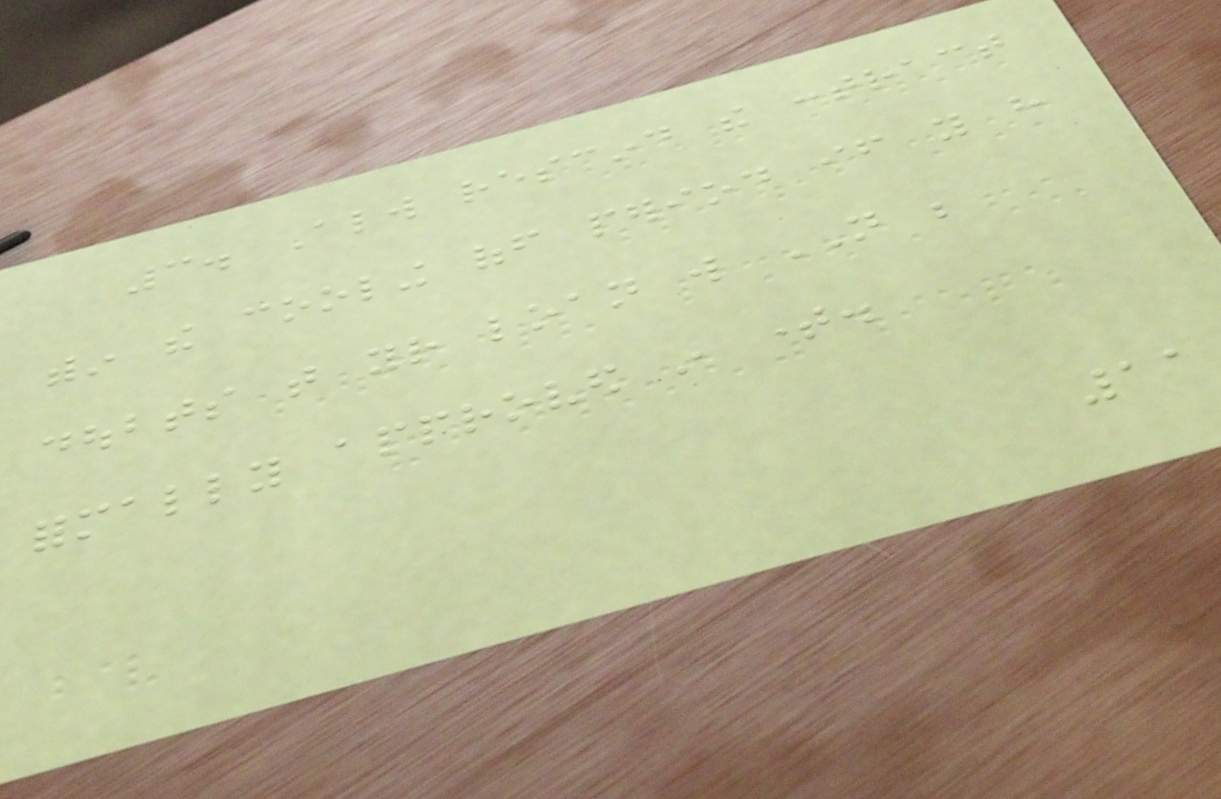3. Always rescind the contract
within the cooling off period if you have
doubts that your loan will NOT be
formally approved in time.
11
